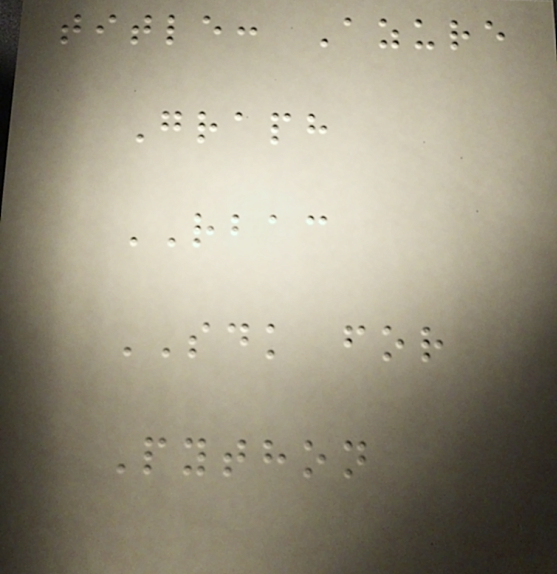title: Azure
Graph
RBAC
SDK for
Python
